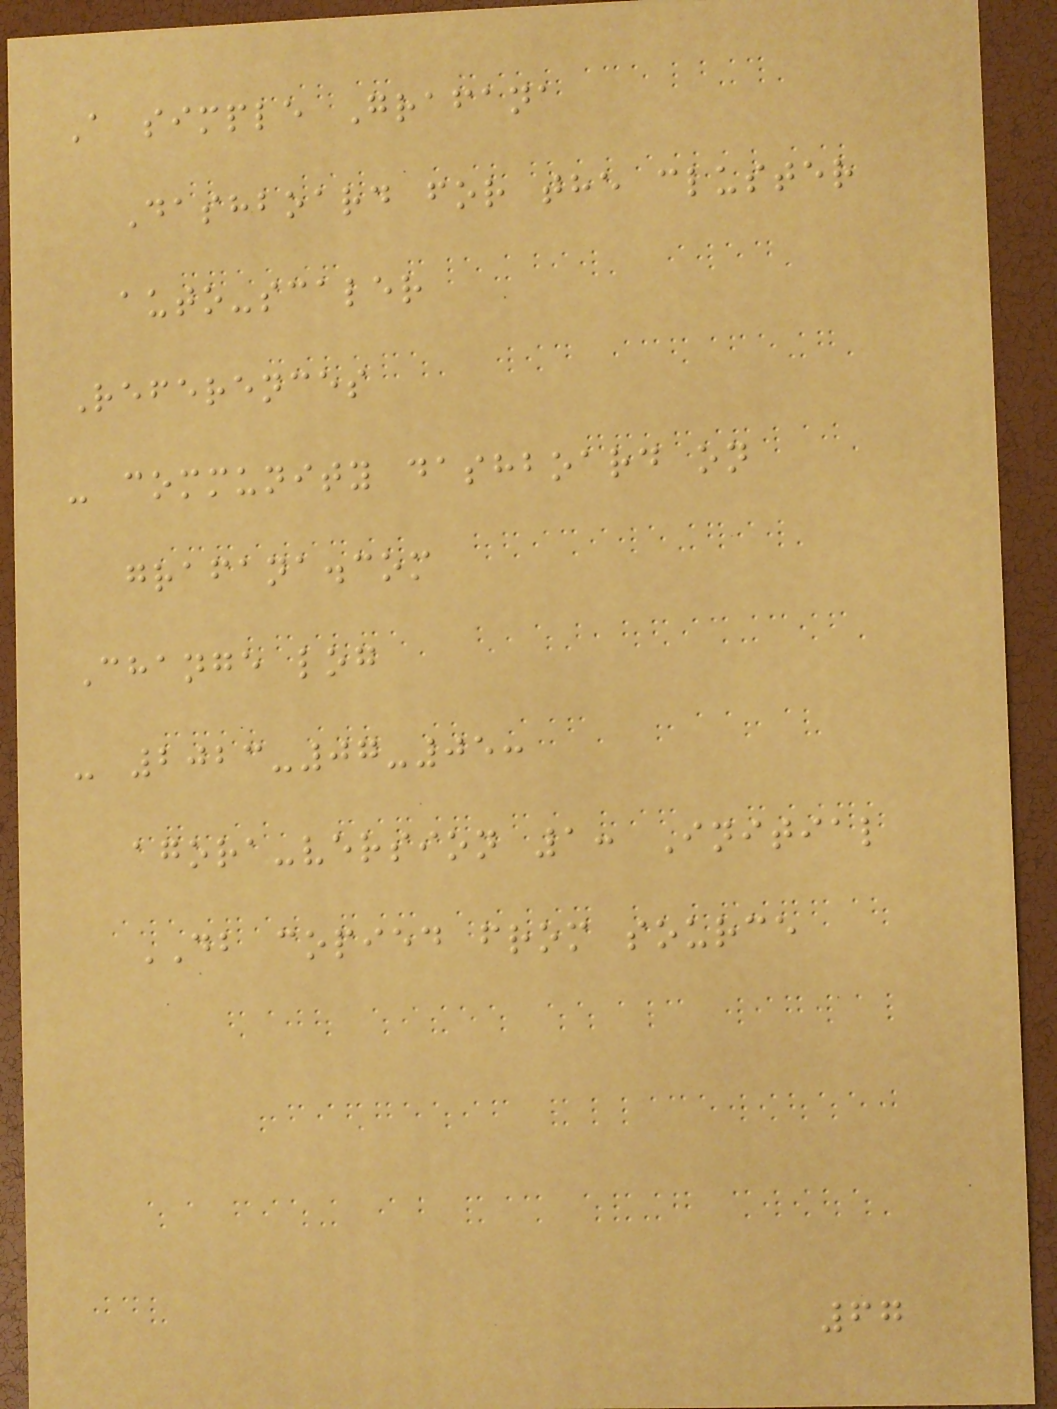A simple Grafana
Dashboard for the cluster
auto-scaler
References
- community dashboard on
grafana.com
Change log
- 2023-07-05:
agora-version 1: Initial
DB copied from source
67
